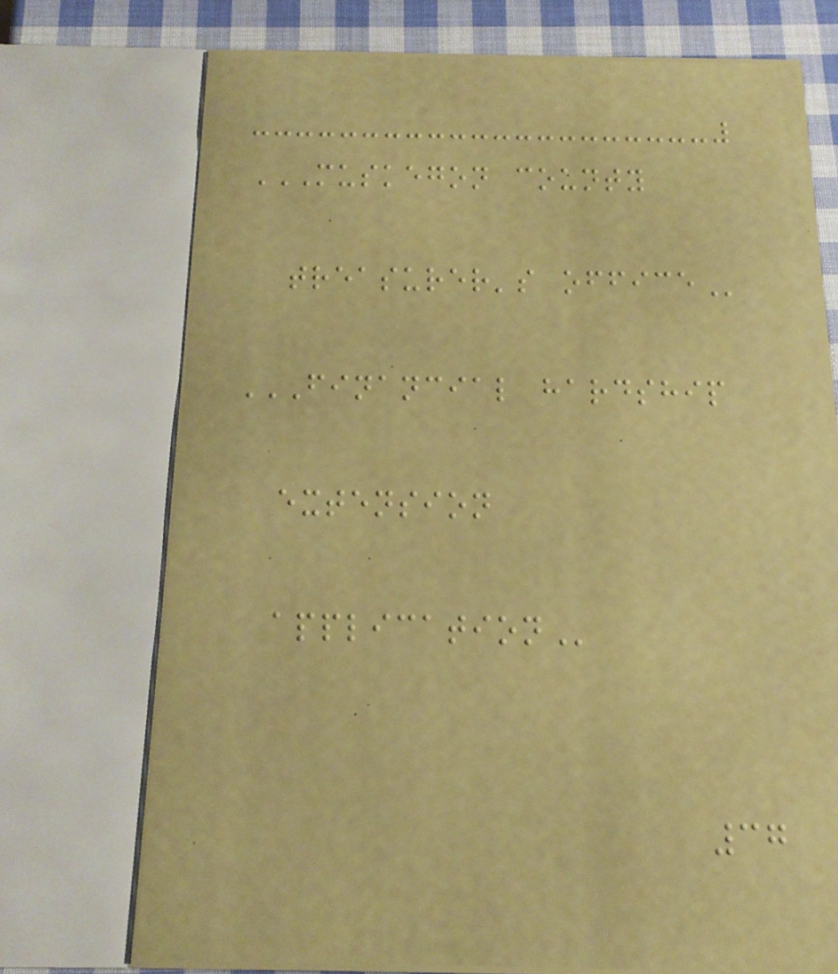MUSKEGON COUNTY
TREASURER'S OFFICE
FINANCIAL HARDSHIP
EXTENSION
APPLICATION
37
